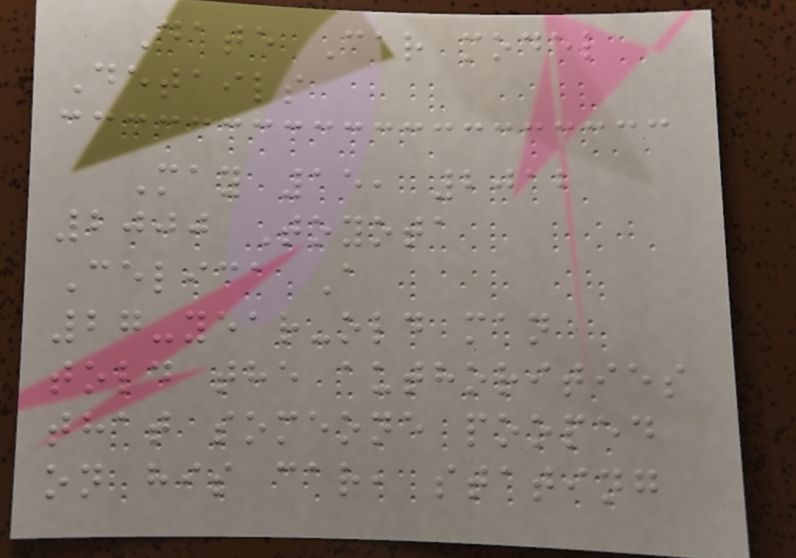Date Car model
Details
May 15, 2012
2000 Toyota
Celica A
27-year-old man
told the authorities
that someone pooped
on his car, stating
